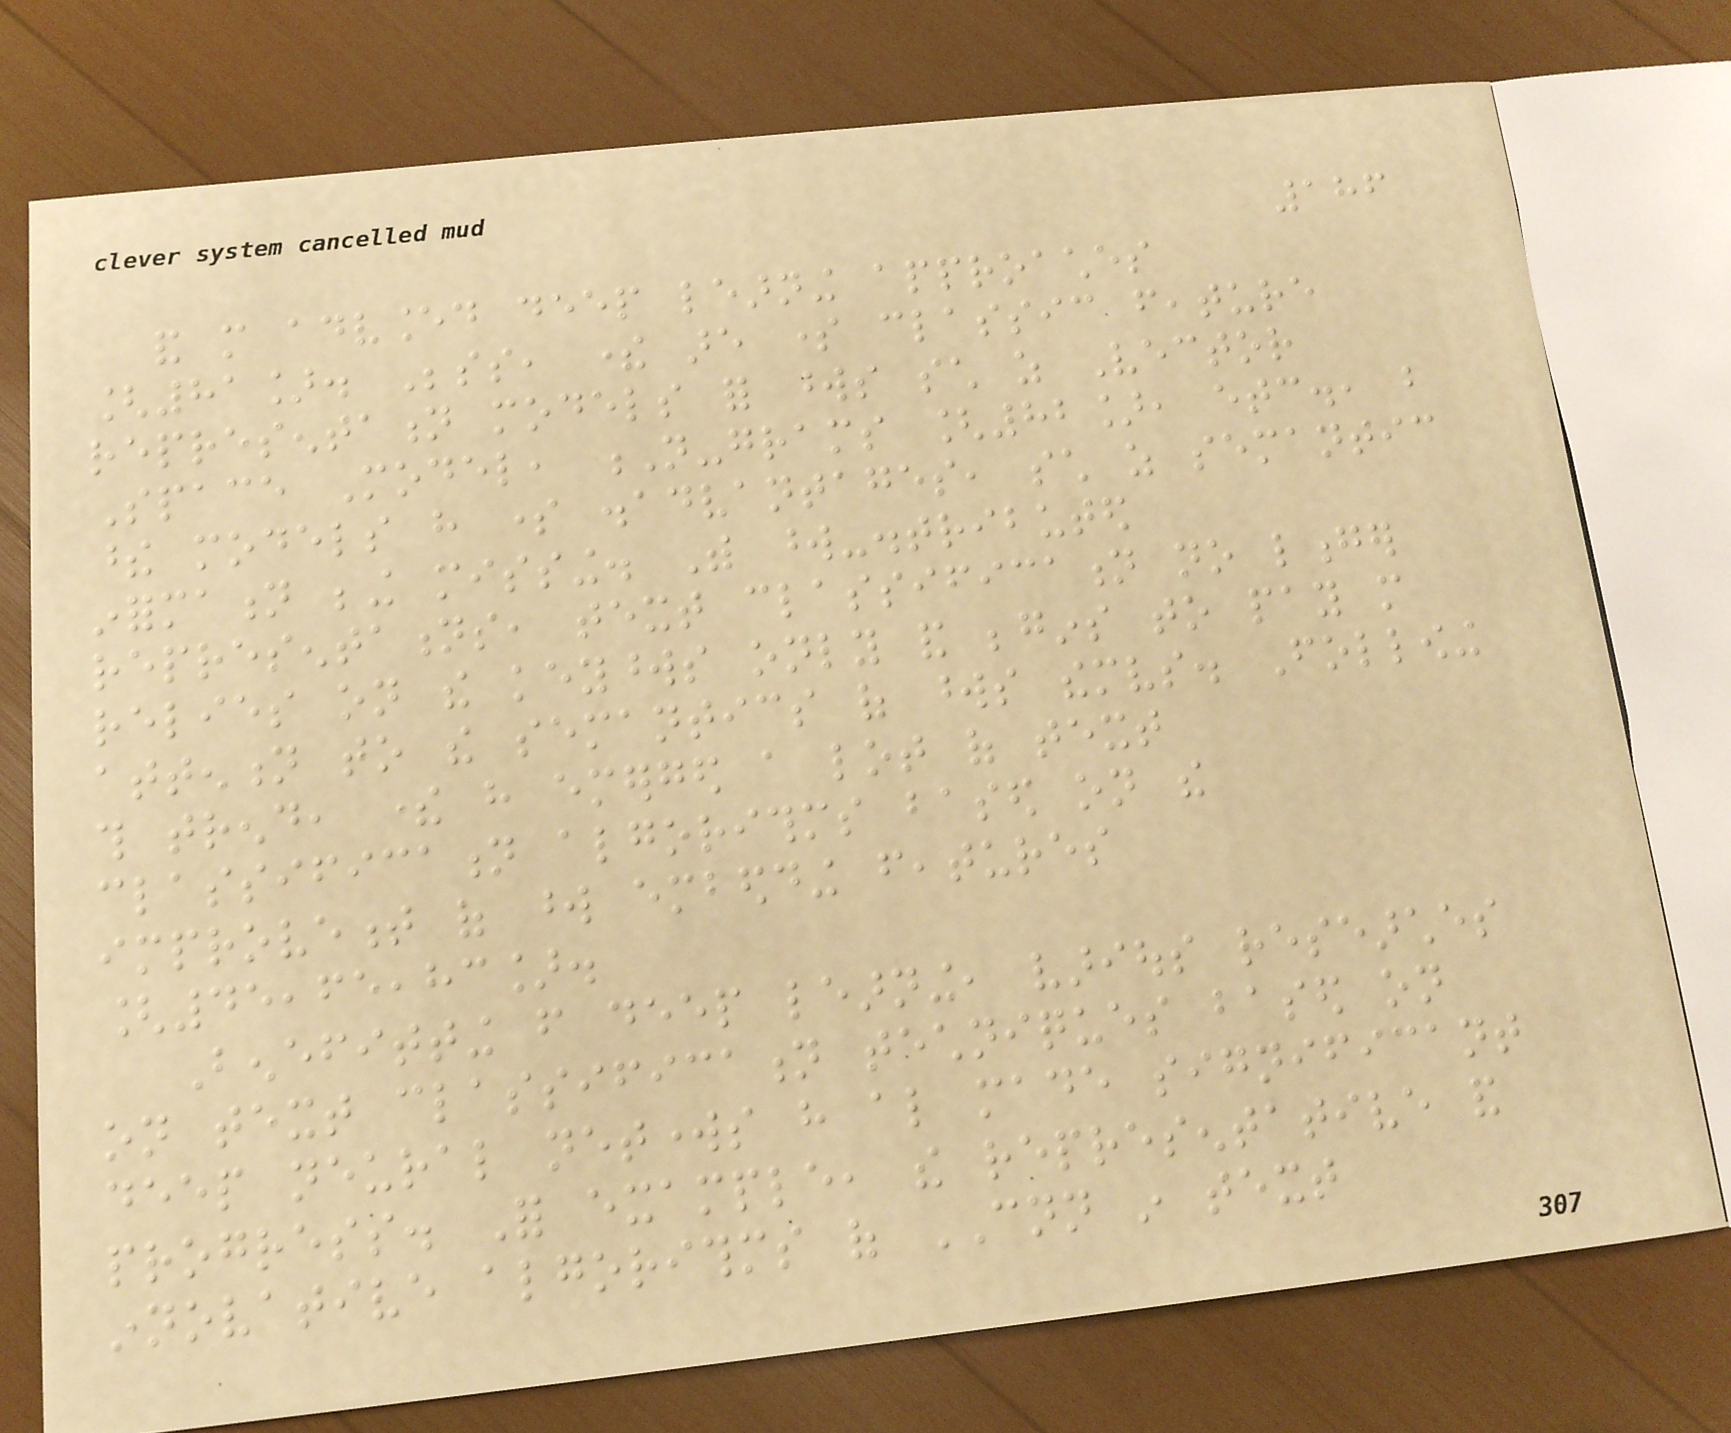186
and more advanced deep learning approaches
[81]. Besides, there are some classic feature
representation models for words such as Vector
Space Model, N-grams [82], etc., but
these models have some disadvantages, such as semantic
information being missing. With word-distributed
representations, text classification no longer
relies on the keywords only and begins to pay more
attention to the semantics of words themselves. Following
this trend, there have emerged a lot of text
classification algorithms based on the
improvement of word embedding features
[45,65,83].
Benefitting from deep learning, various researches
on text classification techniques based on
deep neural networks have also made significant
progress. For example, the representative and
innovative algorithms of CNN in text
